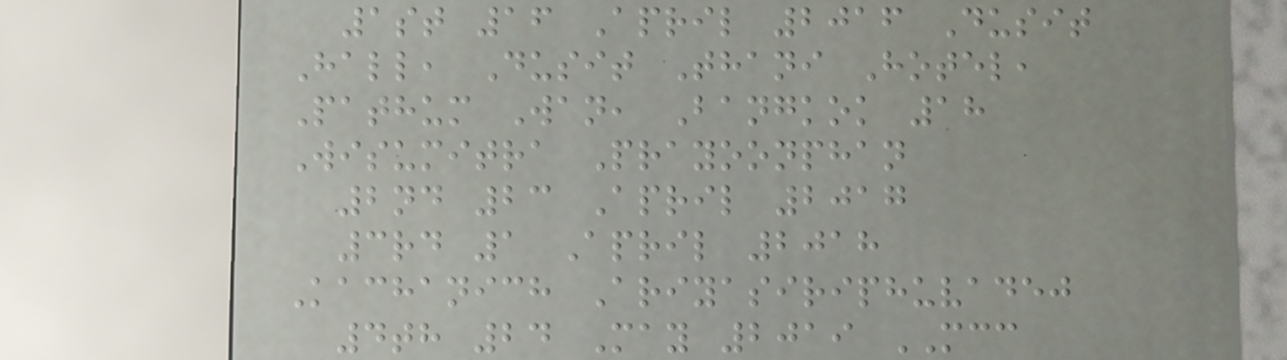1st 16 April 2016 Dusit
Hall, Dusit Thani Hotel,
Pathum Wan, Bangkok 18
Wisumitra Prayoonphan
2nd 23 April 2017
3rd 1 April 2018
Kachanich Ariyasiriphuvadej
4th 24 May 2019 MCC
